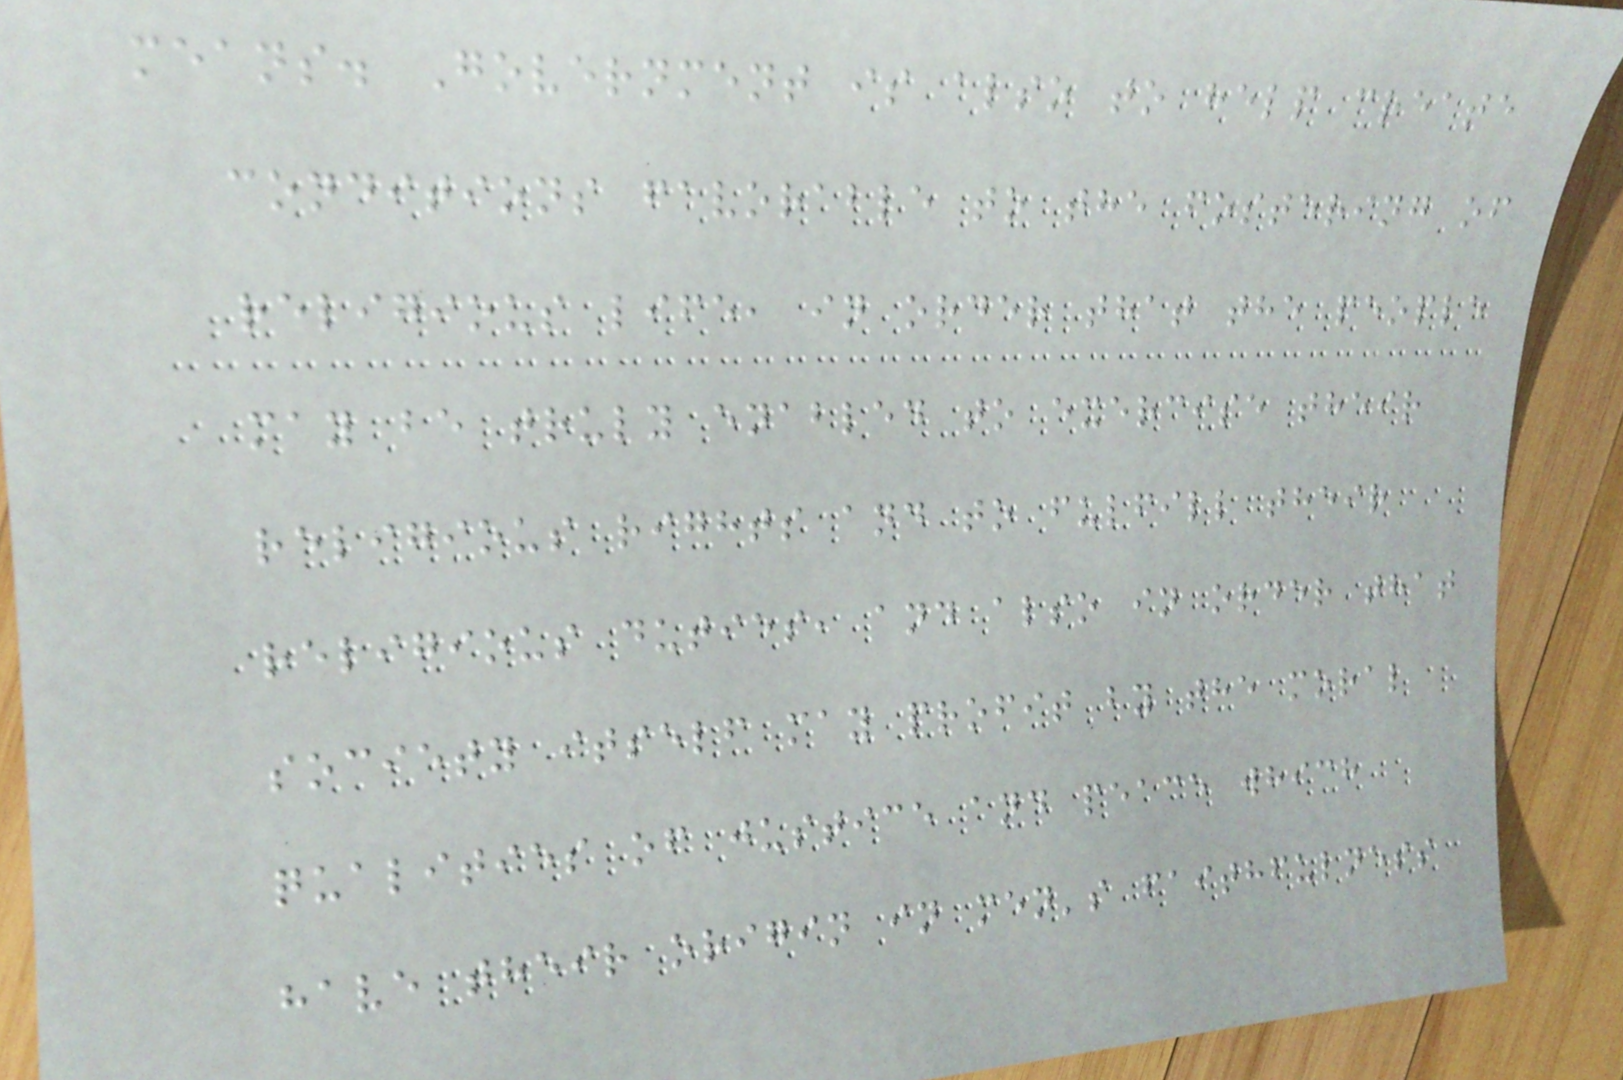means. Government is also to help create
conditions favorable to the fostering of
religious life, in order that the people
may be truly enabled to exercise their
religious rights and to fulfill their
religious duties, and also in order that
society itself may profit by the moral
qualities of justice and peace which
have their origin in men's faithfulness
